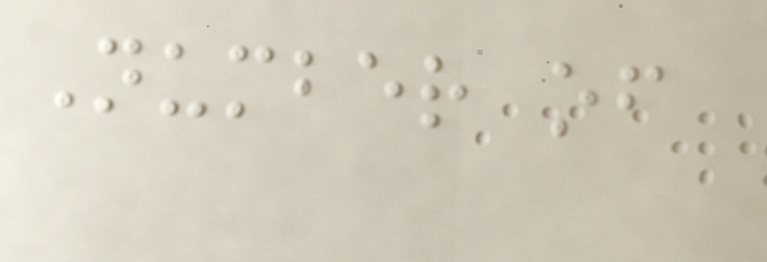Number of
